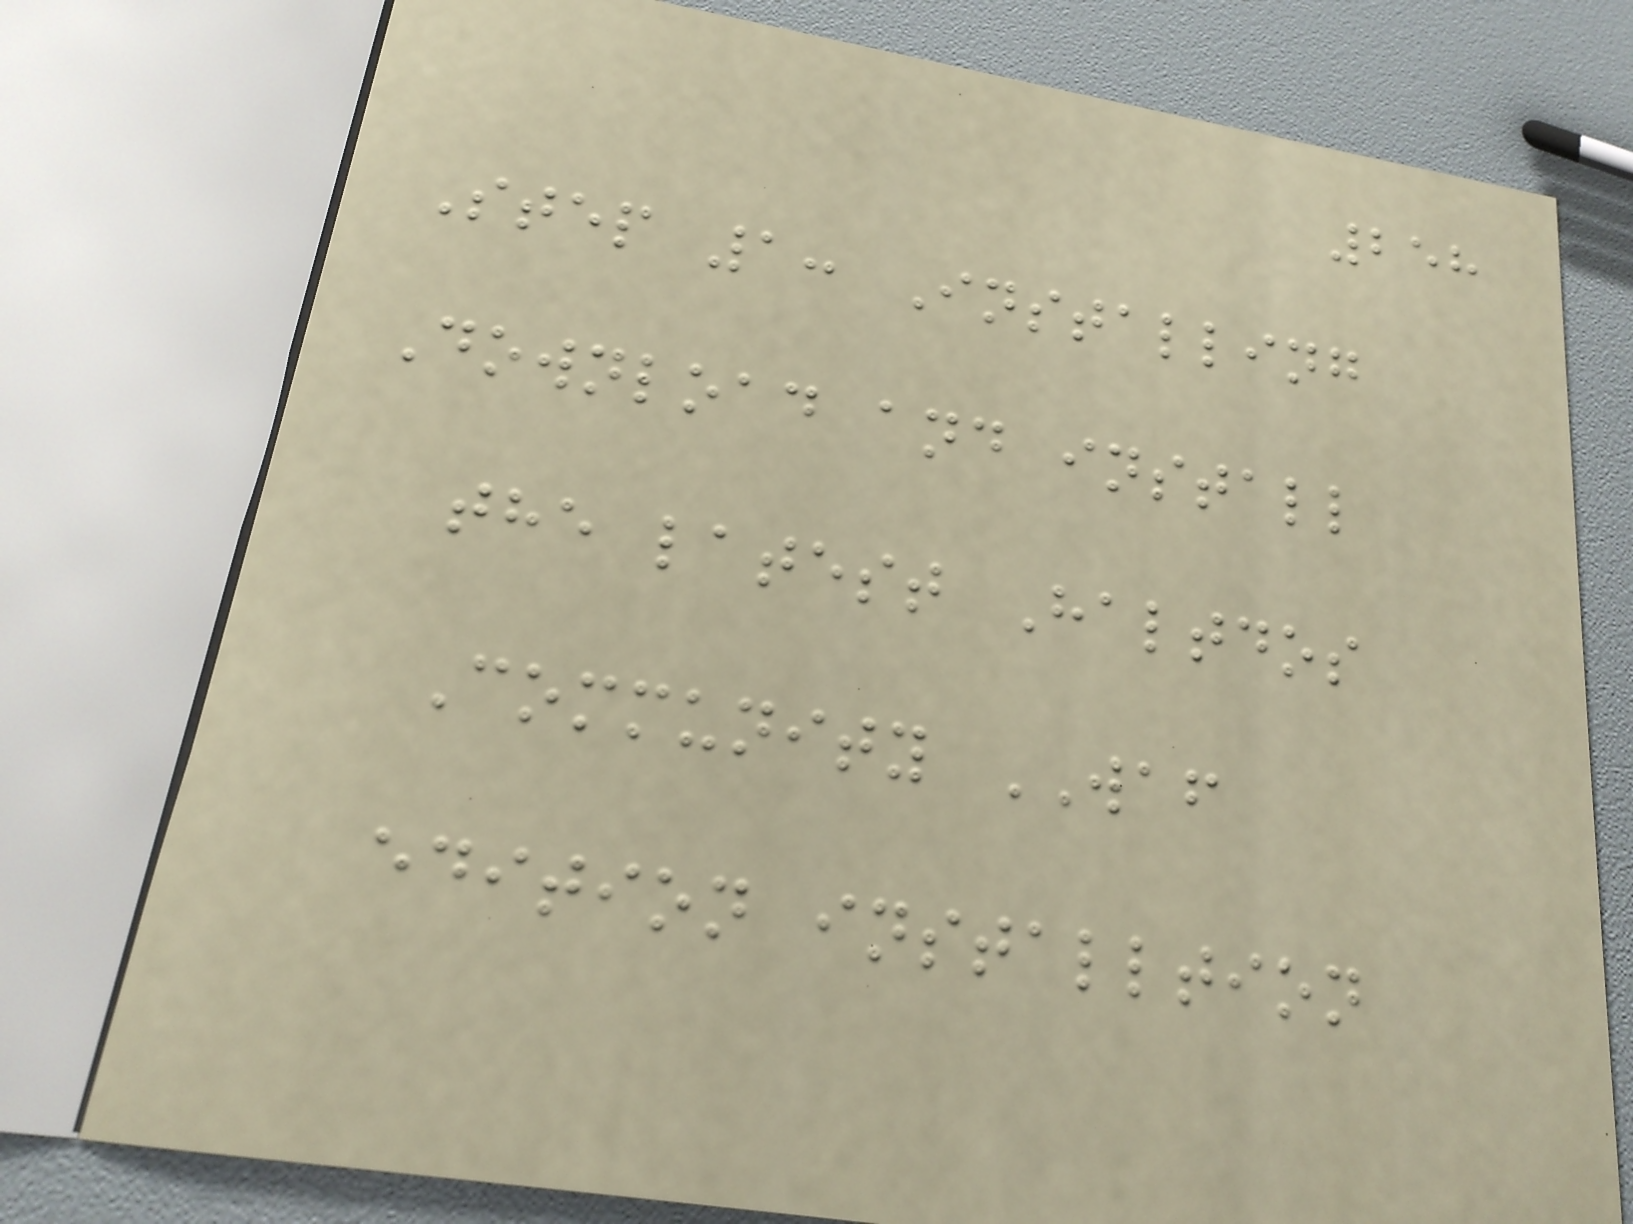258
Step 1: Installing
Download and install
the latest Haltdos
Community WAF
edition installtion
